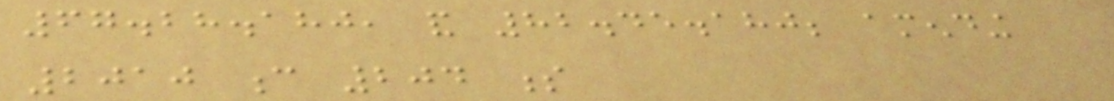67.28.180, and 82.45.180; amending
2010 c 204 s
